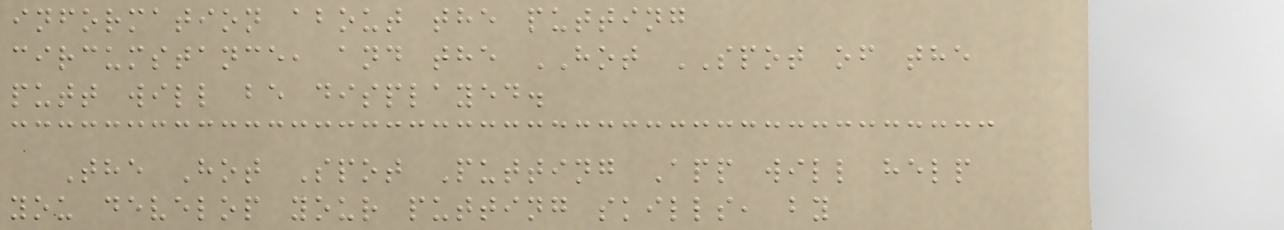information about the putting
circumstance, and the HOT SPOT of the
putt will be displayed.
The Hot Spot Putting App will help
you develop your putting skills, by
